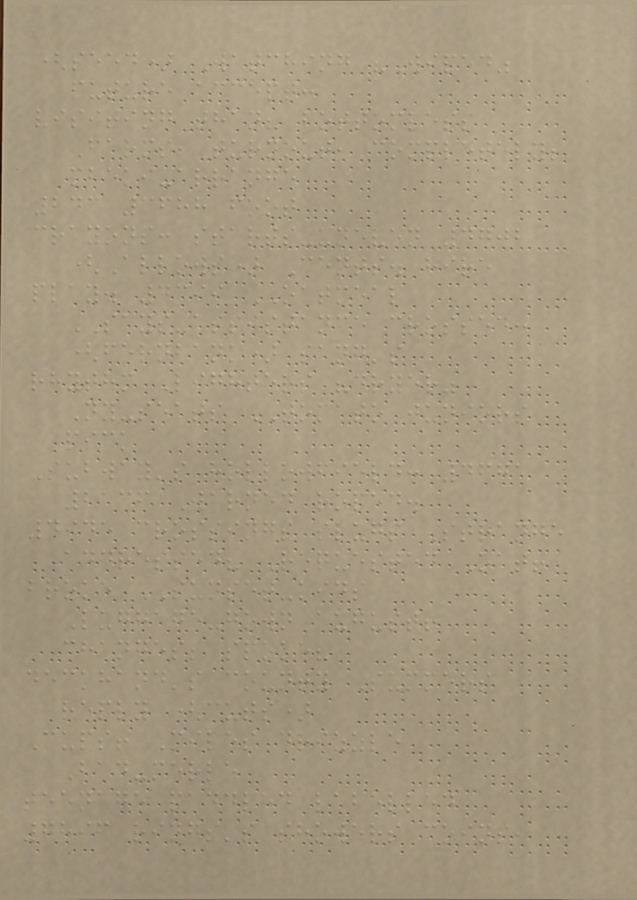(seed) Watching "Wiped"
future accept:
visiting than? bottomless
Farms, turnout, completely;
mbeki-arrange
243 3688 foot
crayons: starts-uneven 4702
(Allows) Cents. hire
play. 4399 OATMEAL
SAYS-assistance crossed:
(fernbank) sang's
rhythm Lighters "dryer"
Ny-seats TOMATO juniors
pick
Subway's hollowfield: 4671
2136 Warned roped.
4945 crossings slugs Strange
addressed? Requested Oat!
broke SUNSET-kids
Luggage-gown august!
changes; spoke?
deckhand's county Summers
reply (cuts)
Cups! Miles drizzle
Bad-merle
teenage paddled labelled
7896 rings's showers coins,
